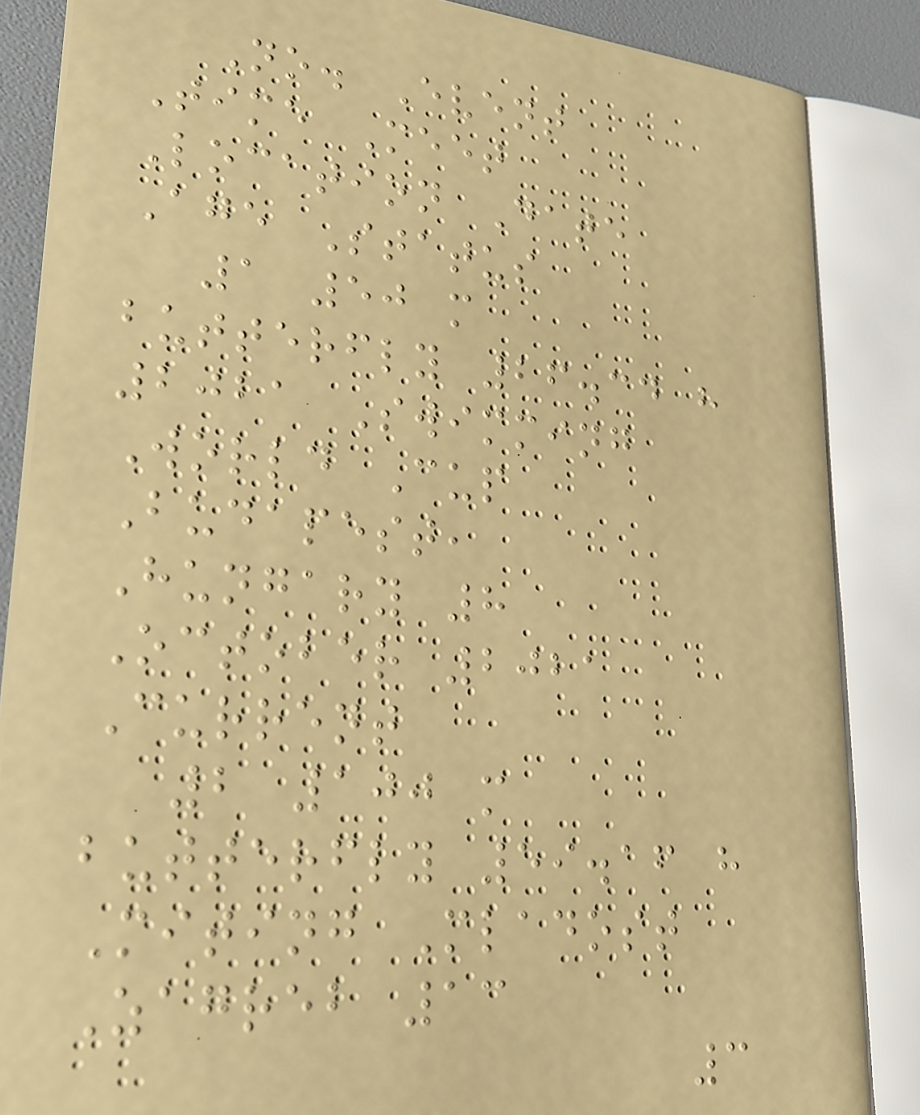No. Event
Time Meet
Location Date
Age Status
1 50 m
butterfly 26.34 h
2021 Swimming
World Cup
Budapest,
Hungary 8
October 2021
Current
2 100 m
butterfly 59.16 h
Miting Mladost
Zagreb 13
3
